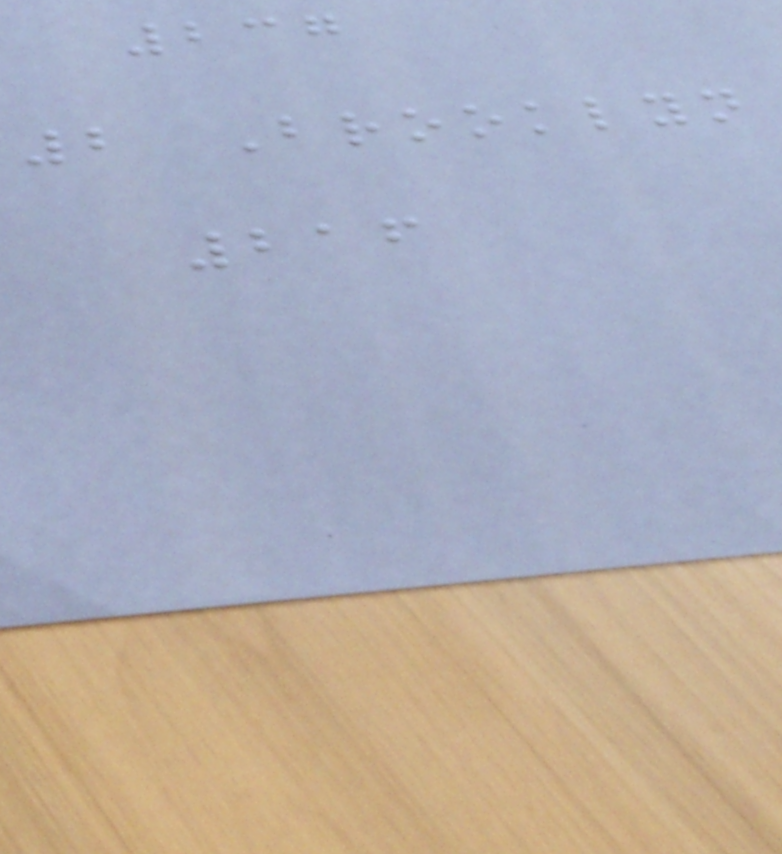237
2 Brooklyn
216
